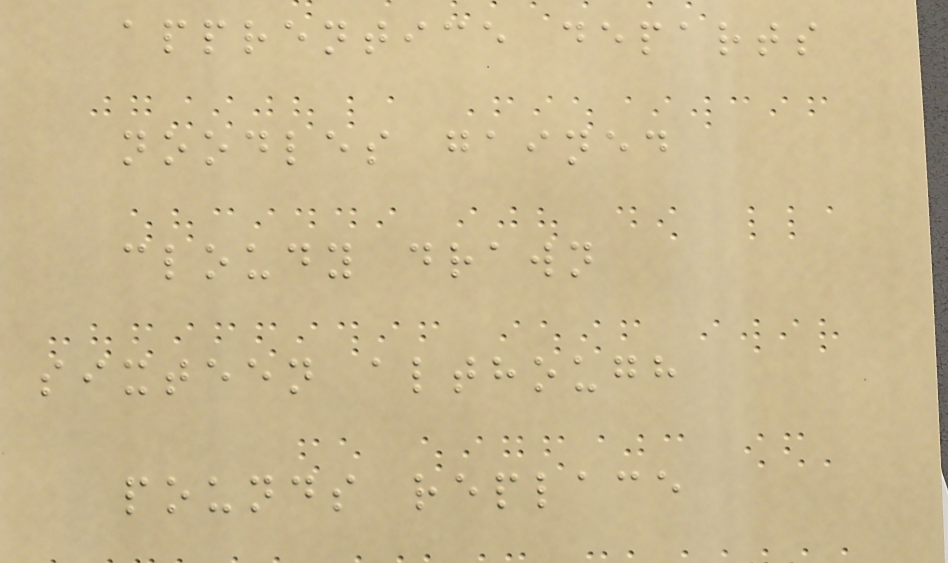apprentice departs
noodles gained
cloudy drawn
sixteen although
pounds replace
